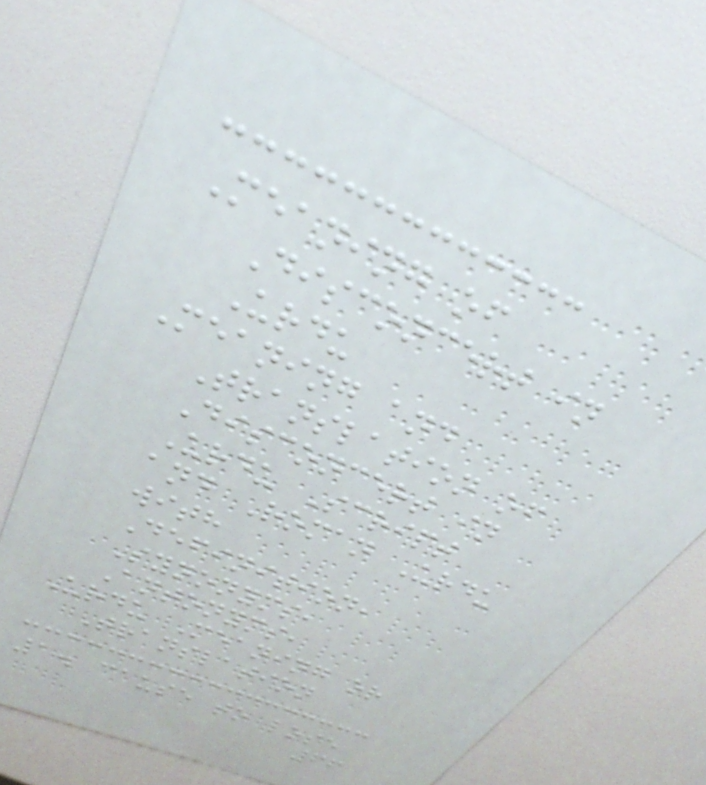Meaning of
Disconcert in
Urdu
Meaning and
Translation of
Disconcert in
Urdu Script
and Roman Urdu
with
Definition,
Synonyms,
Antonyms,
Urdu Meaning or
Translation
1. cause to lose
66
